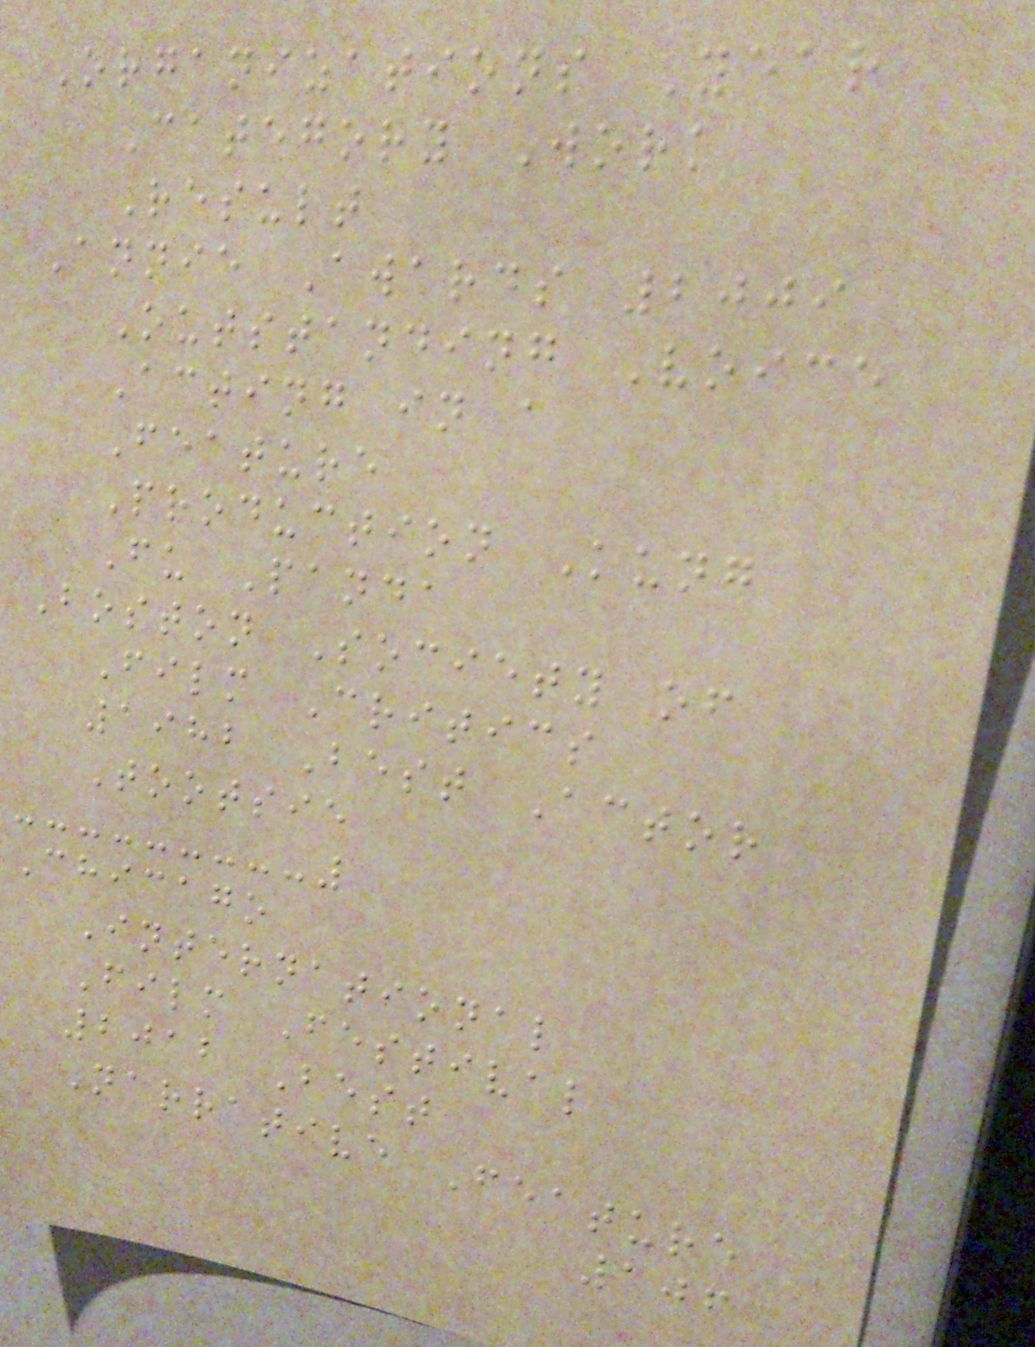Organizations Year
Category Work
Result
Annie Awards 2009
Outstanding Voice
Acting in a
Feature
Production Kung
Fu Panda
Boston Society of
Film Critics
1982 Best Actor
Tootsie
Chicago
International
Film Festival
2012 Best
Narrative Feature
106
